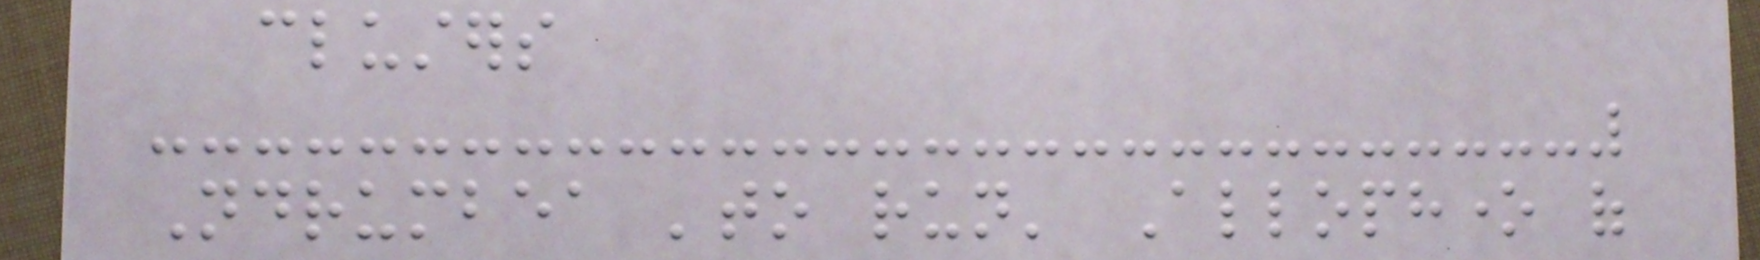clusters
Ndrumbea 'to run' Allophone of
